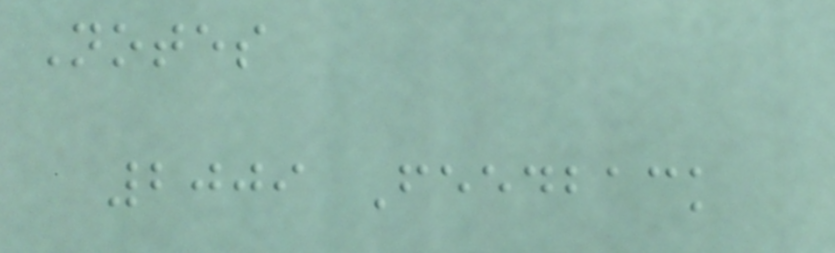Notes
2009 Feedback
